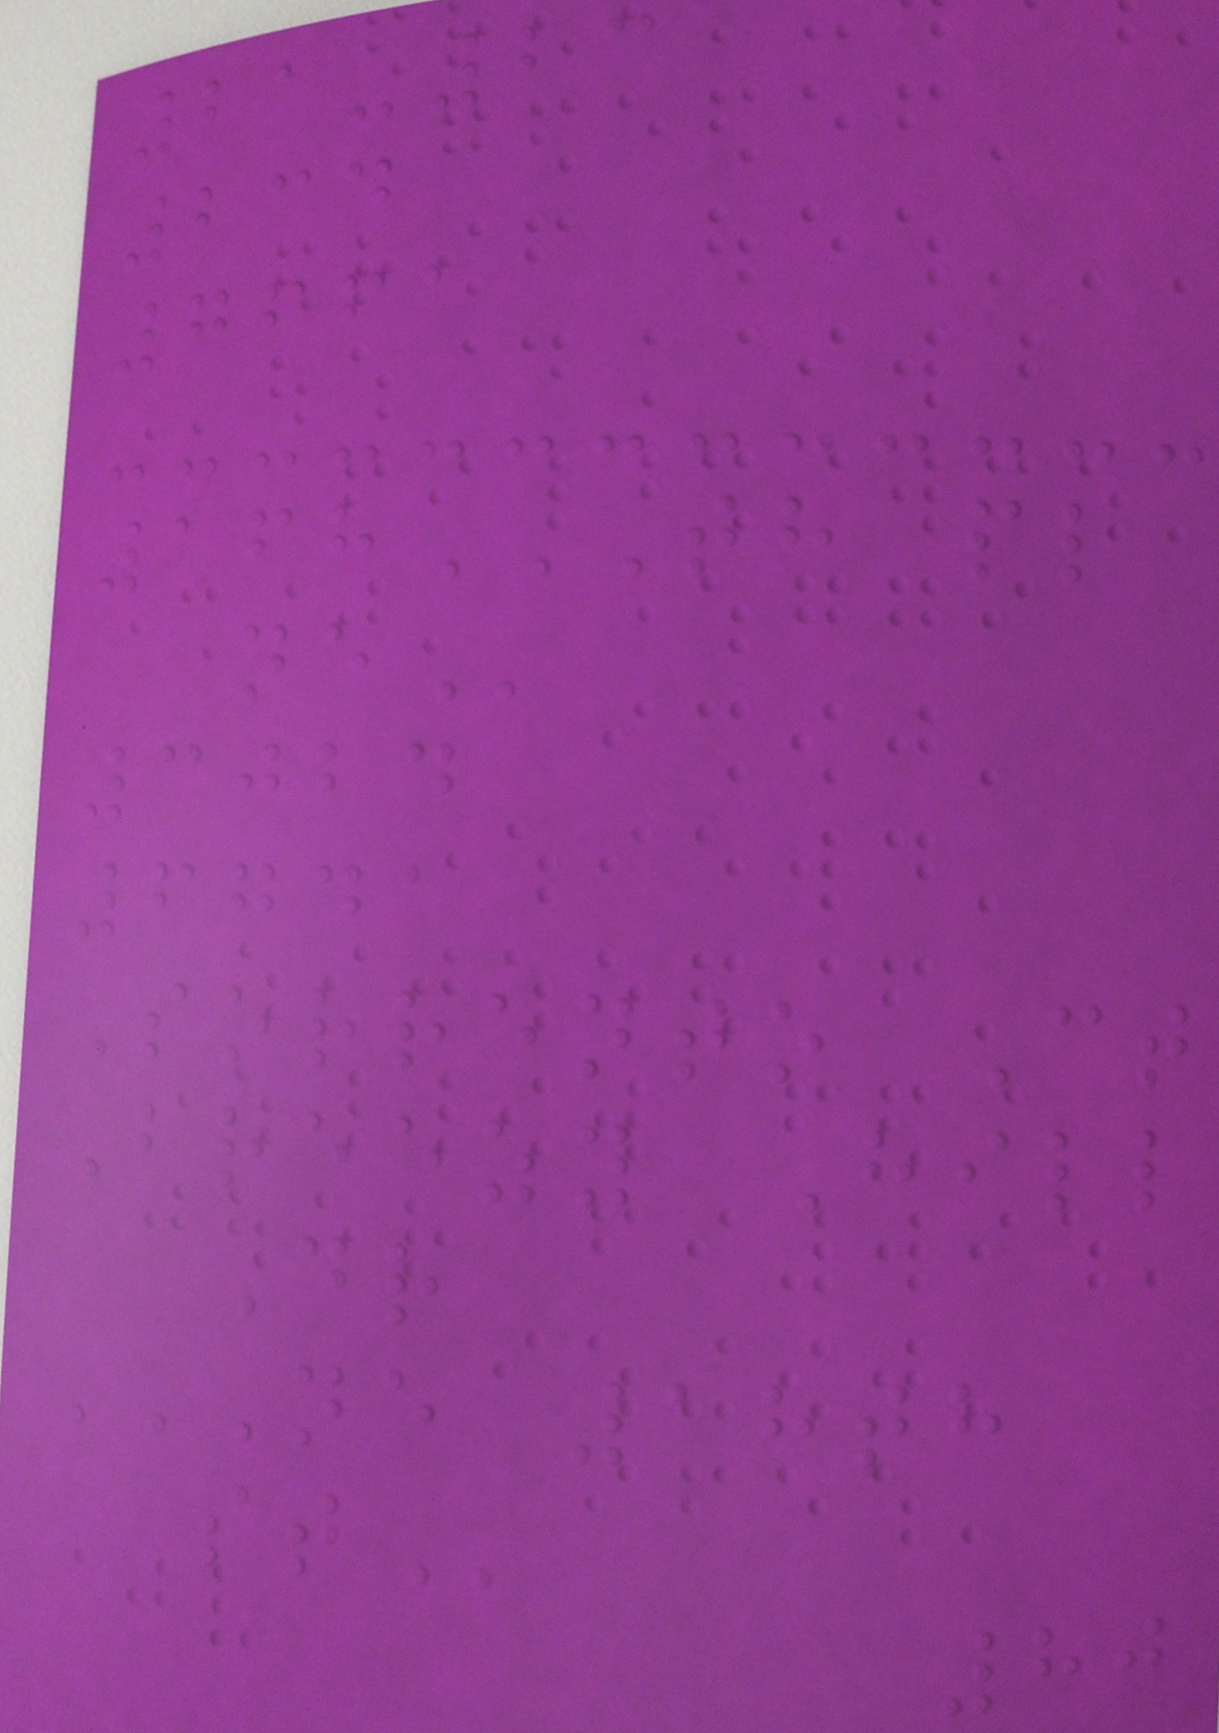21-23
234
7661
168TH PL
NE
3024
6741
Sorrento Ct
Breezy Hill
Dr
NE 18TH
ST
80
